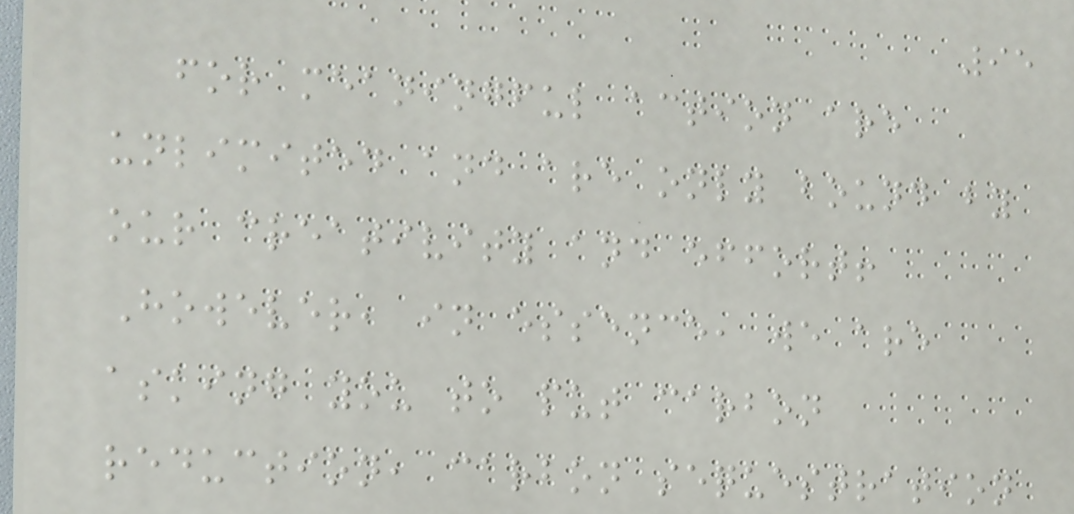95
for meaningful action are
unlimited and are only bound by
our creativity and effort!
However, in essence, we are
asking you to put carbon
reduction, carbon sequestration
